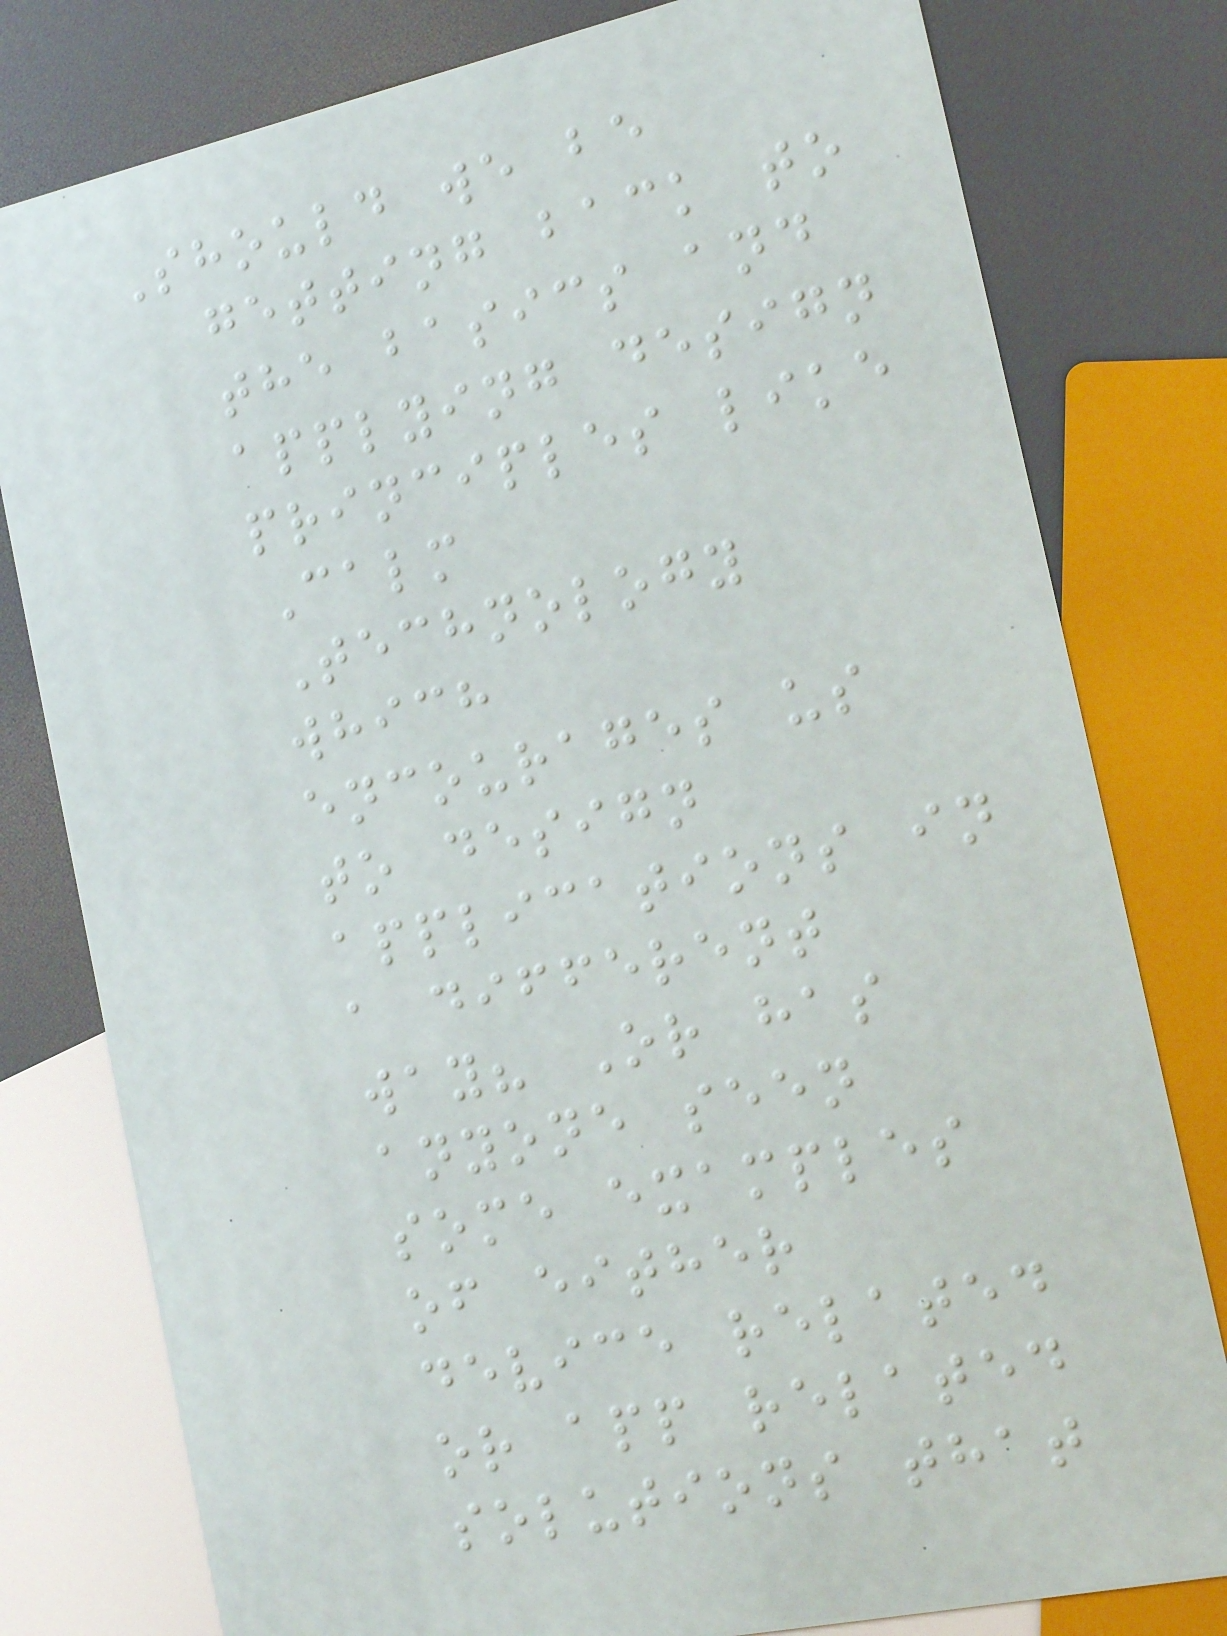Should we be
getting back to
the basics and
applying design
principles like
Calm
Technology
which
encourages us
to design
applications in
a different
way? Or has
anyone seen
some examples
of either
device related
or app related
solutions that
